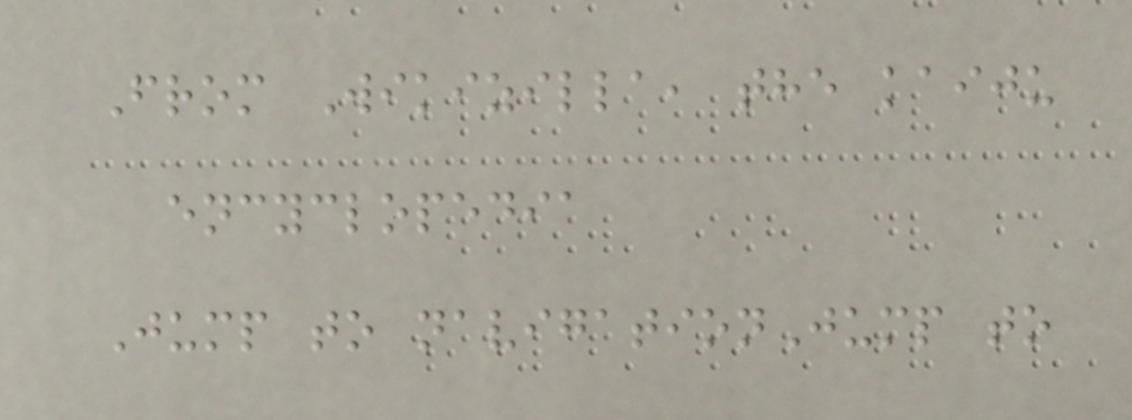From Wikizilla, the kaiju
encyclopedia
Jump to navigationJump to
